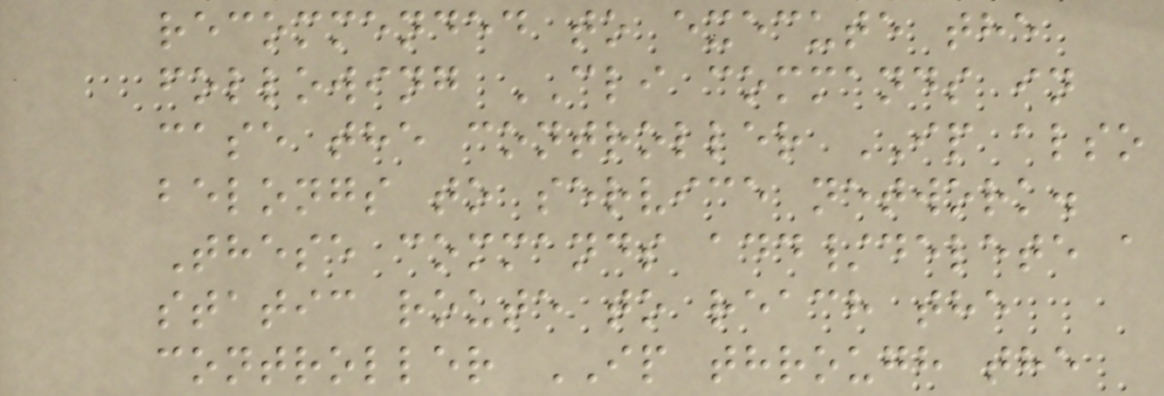recommended to execute the
following CLI commands in
case the controller IP also
belongs to service network.
These commands add/delete a
static route to reach the
controller IP through the
